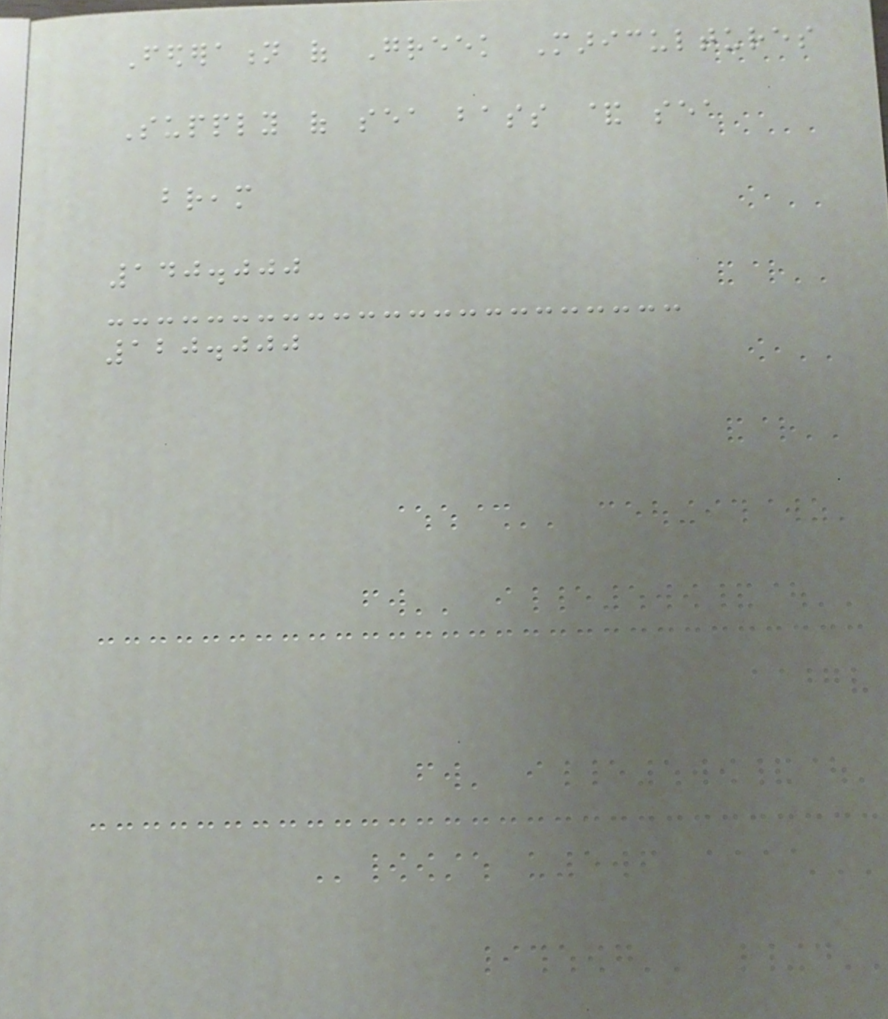Federation of Greek Maricultures
Supply of sea bass & sea
bream
140.000
120.000
